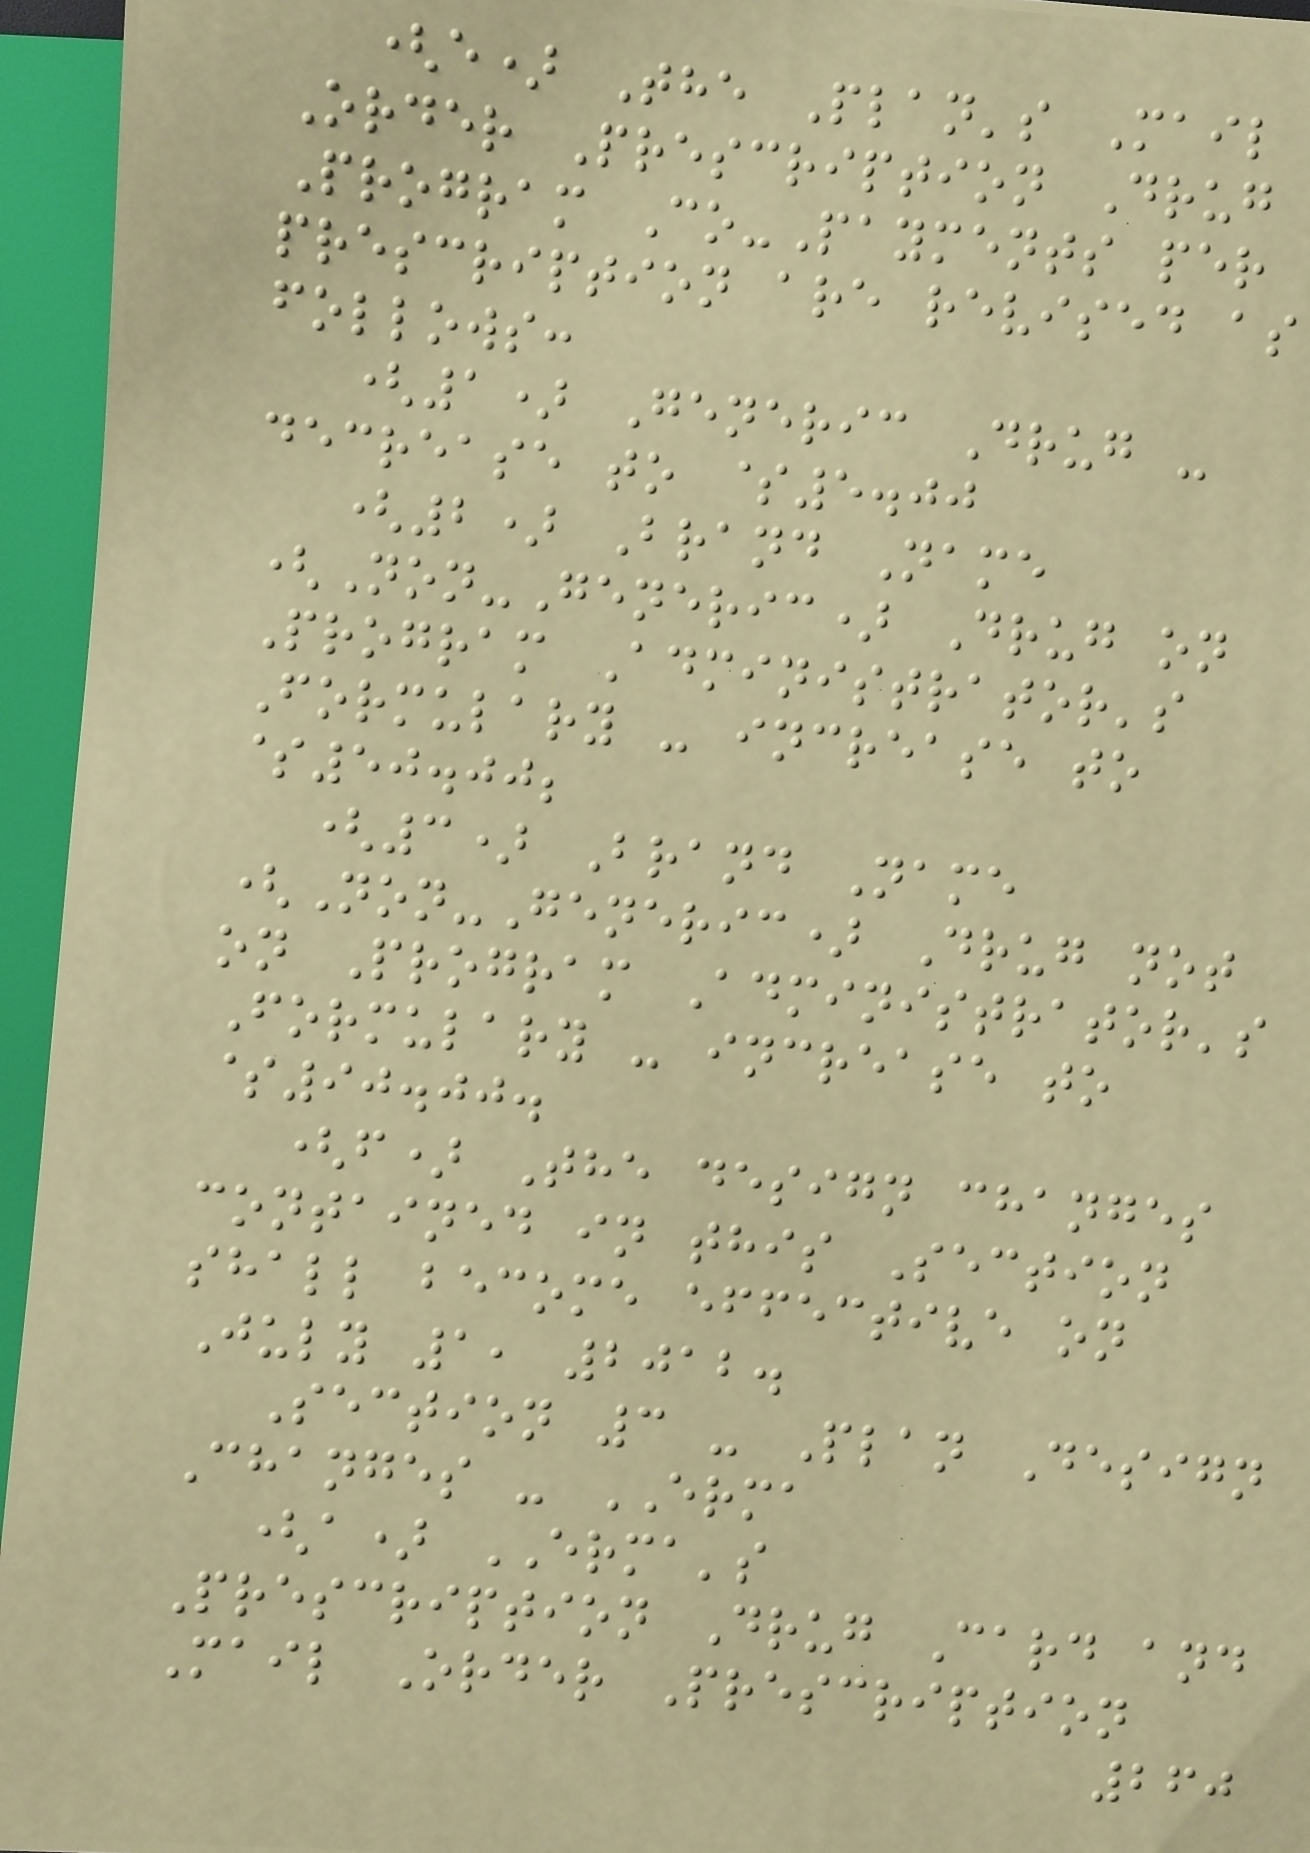(e) The Plan's Mail
Order Prescription Drug
Program Co-Payments per
prescription are revised as
follows:
(1) Generic Drug -
decrease to $5.00
(2) Brand Name
(Non-Generic) Drug on
Program Administrator's
Formulary - increase to
$50.00;
(3) Brand Name
(Non-Generic) Drug not
on Program Administrator's
Formulary - increase to
$90.00.
(f) The design changes
contained in this Section
shall become effective on
July 1, 2012.
Section 3 - Plan Design
Changes - ERMA
(a) ERMA's
Prescription Drug Card and
Mail Order Prescription
260
